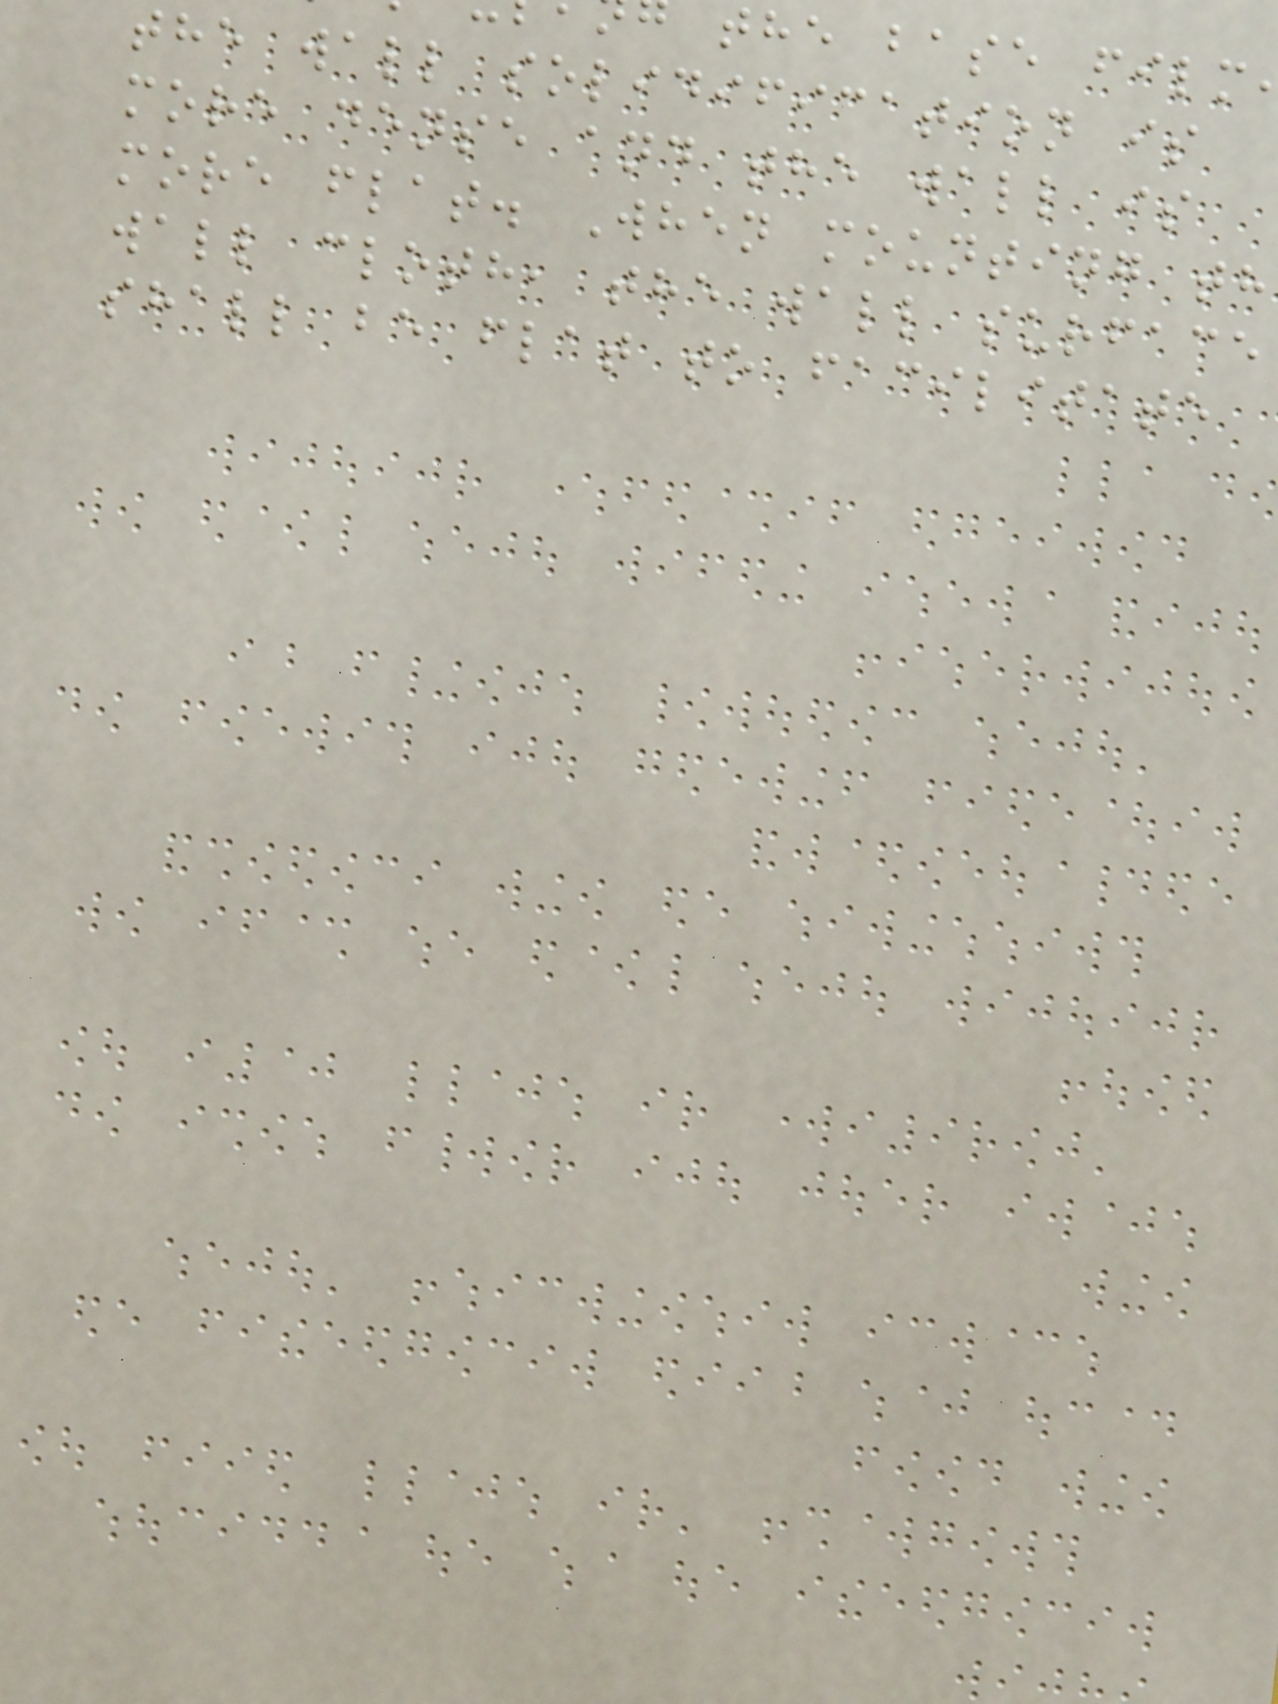the base film
the wall solidification is
more dense and the wall is
more flat. When mounting th
wall cloth, the wall surface
shall be flat to facilitate
